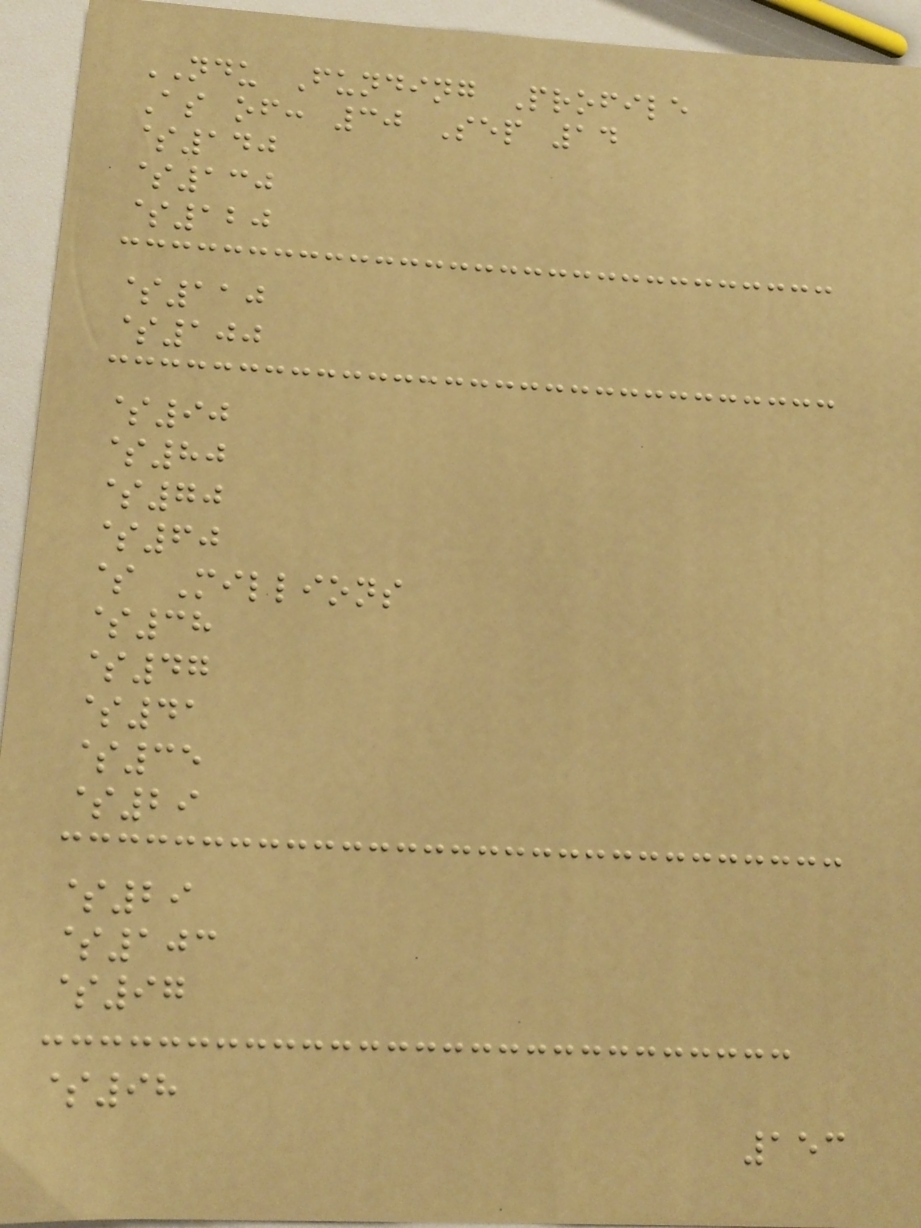NDU Funding Profile
As of: 30 Sep 14
$140
$130
$120
$110
$100
$90
$80
$70
$60
$ Millions
$38
$47
$41
$35
$29
$29
$103
$97
$98
153
